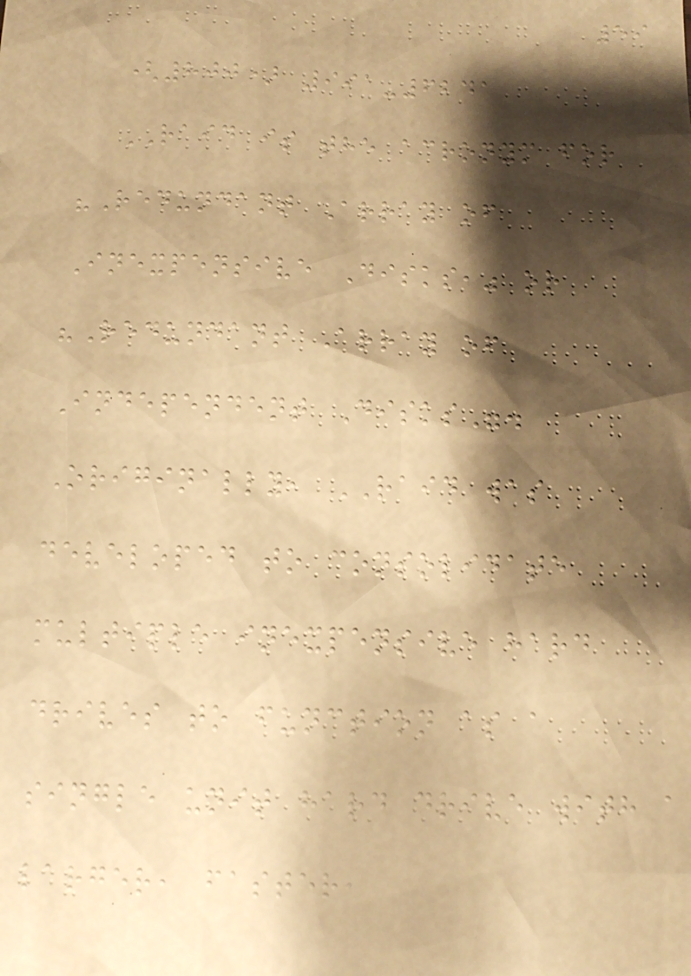59
(800) 991-6241
RAID is the acronym for
"Redundant Array of
Inexpensive Disks," or
"Redundant Array of
Independent Disks".
Originally, RAID was
developed to consolidate
multiple inexpensive hard
drives to function as a
single unit hard drive with a
larger, faster,
